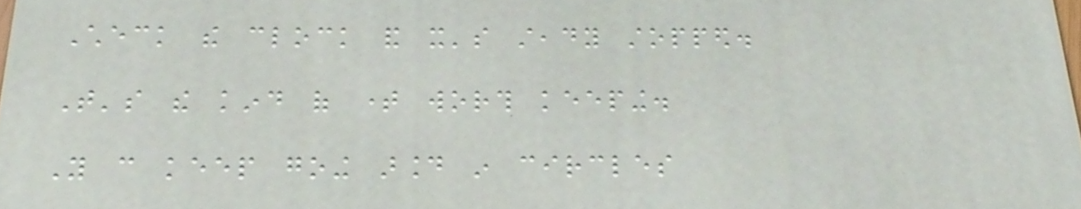Check the clock and it's steady stopped.
That's the kind of time worth keeping.
You can keep going around in circles
